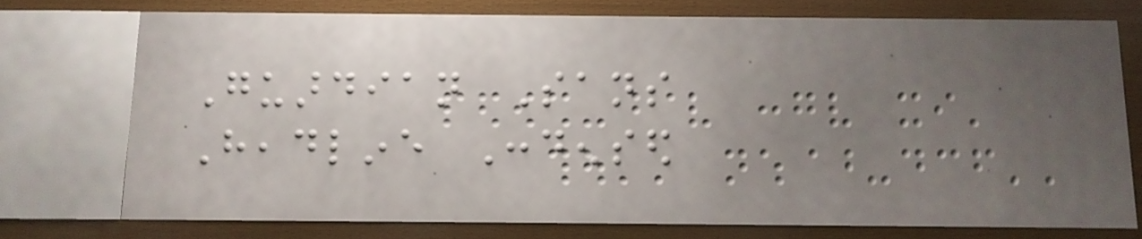Guardian Sans
Headline Condensed
